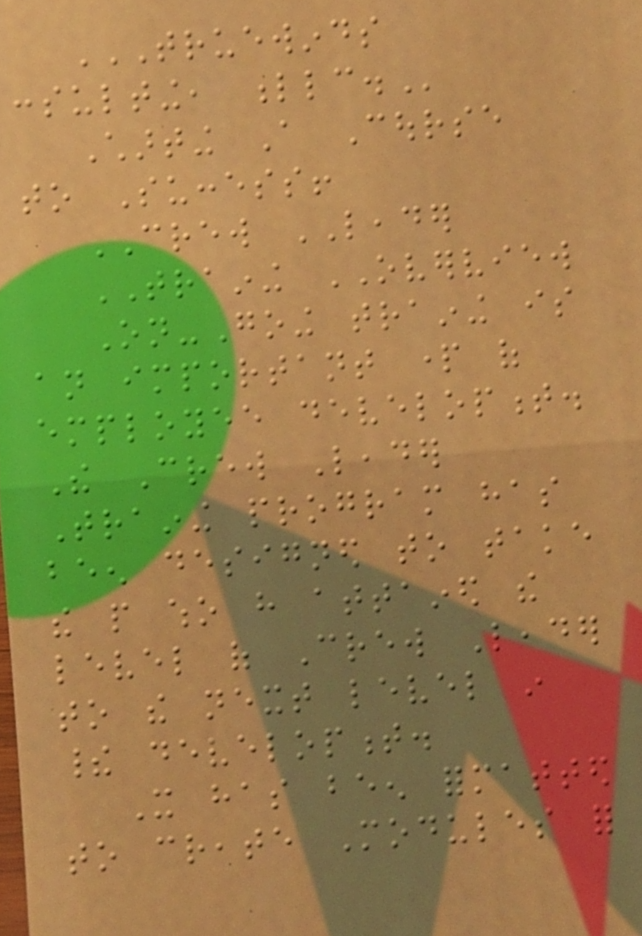TRUEWINDS
CONSULTING, LLC.
Charting A Course
to Success!
CREW LEADER
TRAINING OVERVIEW
On-Going training is
an important part of
employee development.
The Crew Leader
Training program has
been designed to take
the people who have attained the
level of Crew Leader
to the next level in
their development.
It has been formatted
to create Modules for
